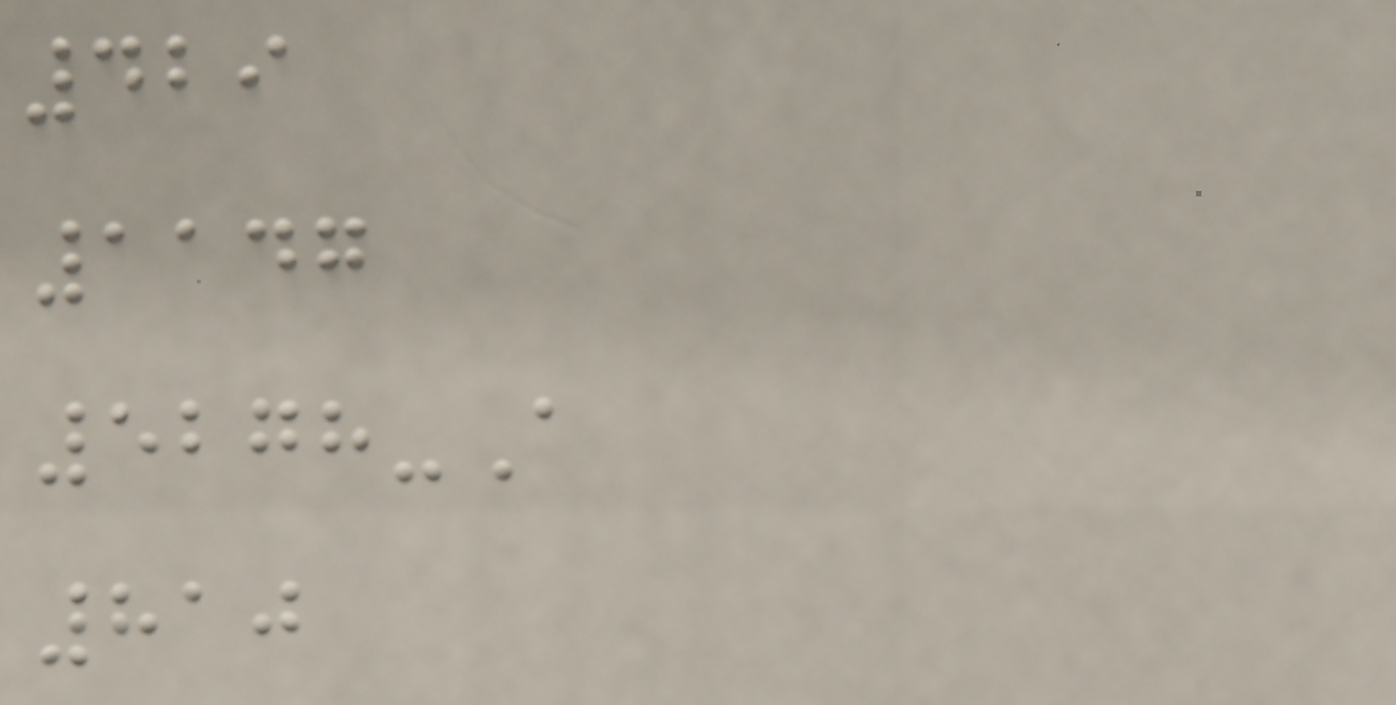429
1147
5278-A
810
